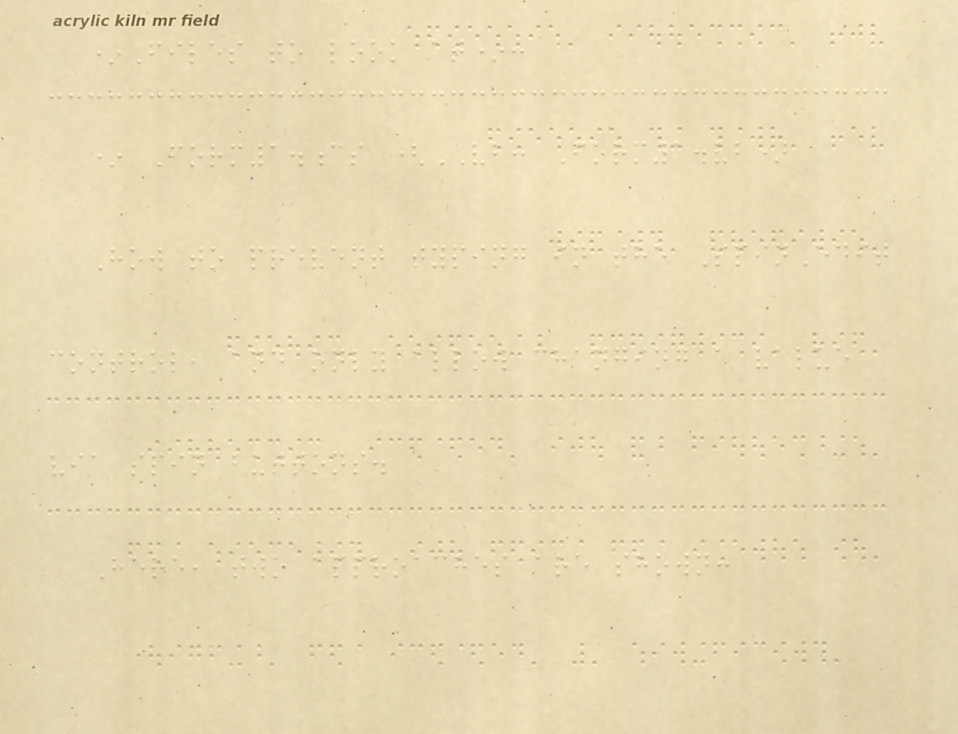*Files to look at*:
* Form1.cs (VB: Form1.vb)
How to prevent typing in the SpinEdit
control, and only allow changing a value
via spin buttons.
Here, two approaches are shown:
